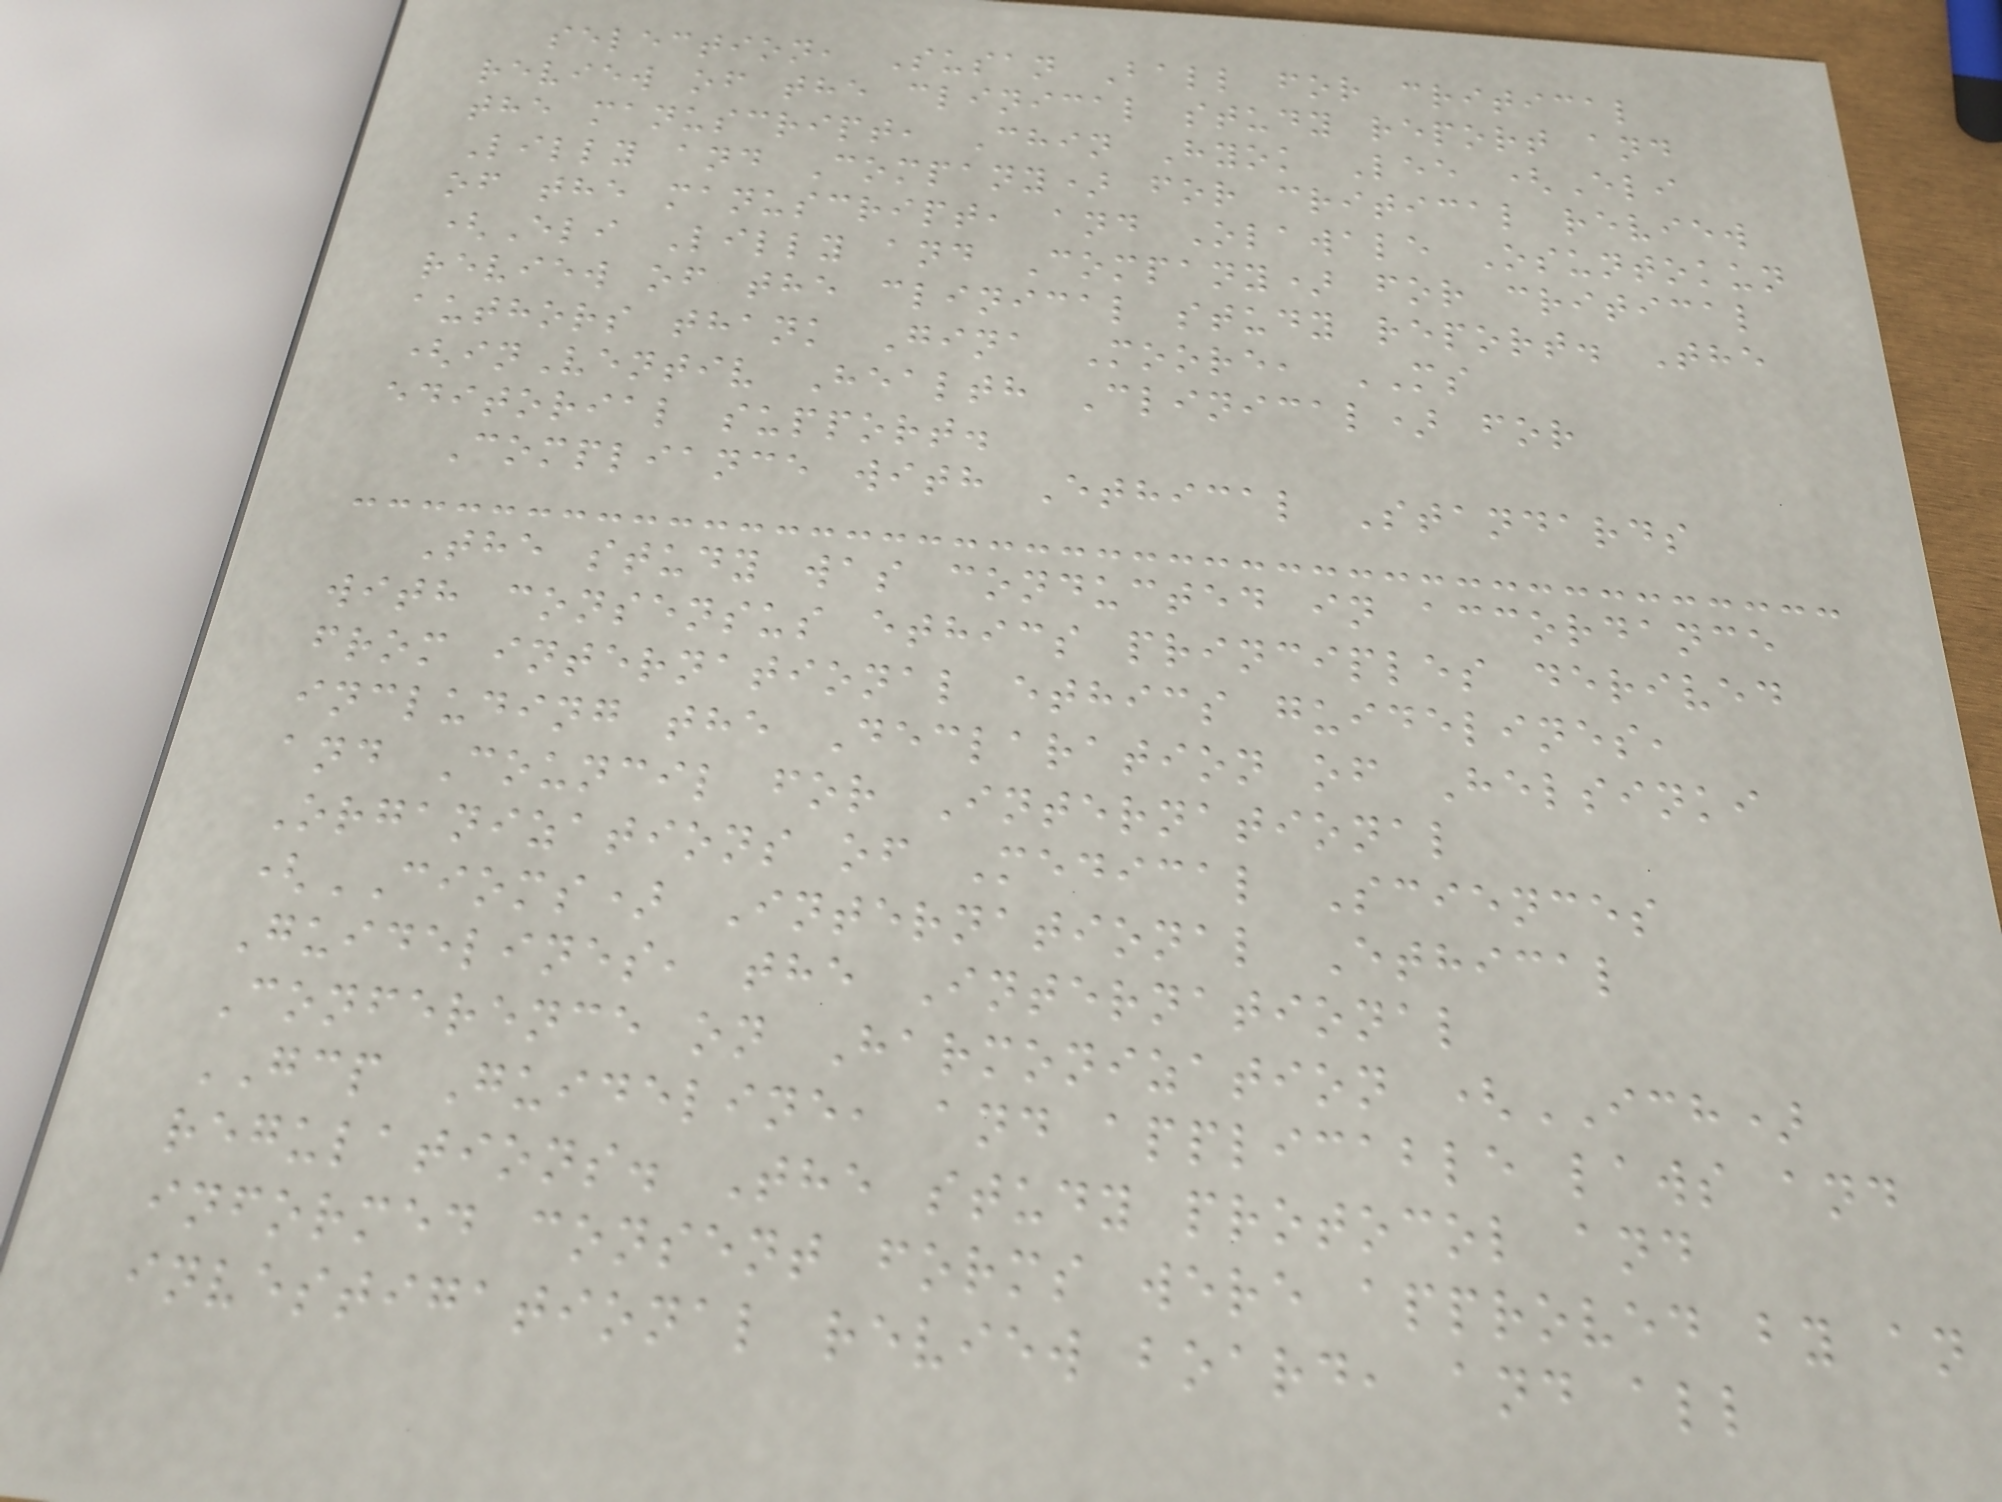selection, Susan Ball for critical
review of the clinical study report and
the manuscript, Chin Hyok Lee (Eli
Lilly and Company) for critical review
of the manuscript, and Olawale Osuntokun
(Eli Lilly and Company) for critical
review of the clinical study report. The
authors thank Gina Moore, MS
(inVentiv Health Clinical) for
editorial support.
Compliance with Ethical Standards
The study was conducted in accordance
with consensus ethics principles derived
from international ethics guidelines,
including the Declaration of Helsinki
and Council for International
Organizations of Medical Sciences
(CIOMS) International Ethical
Guidelines, the International
Conference on Harmonization (ICH)
GCP Guideline, and applicable laws and
regulations. The study protocol and
informed consent forms were approved by an
investigational review board, and all
